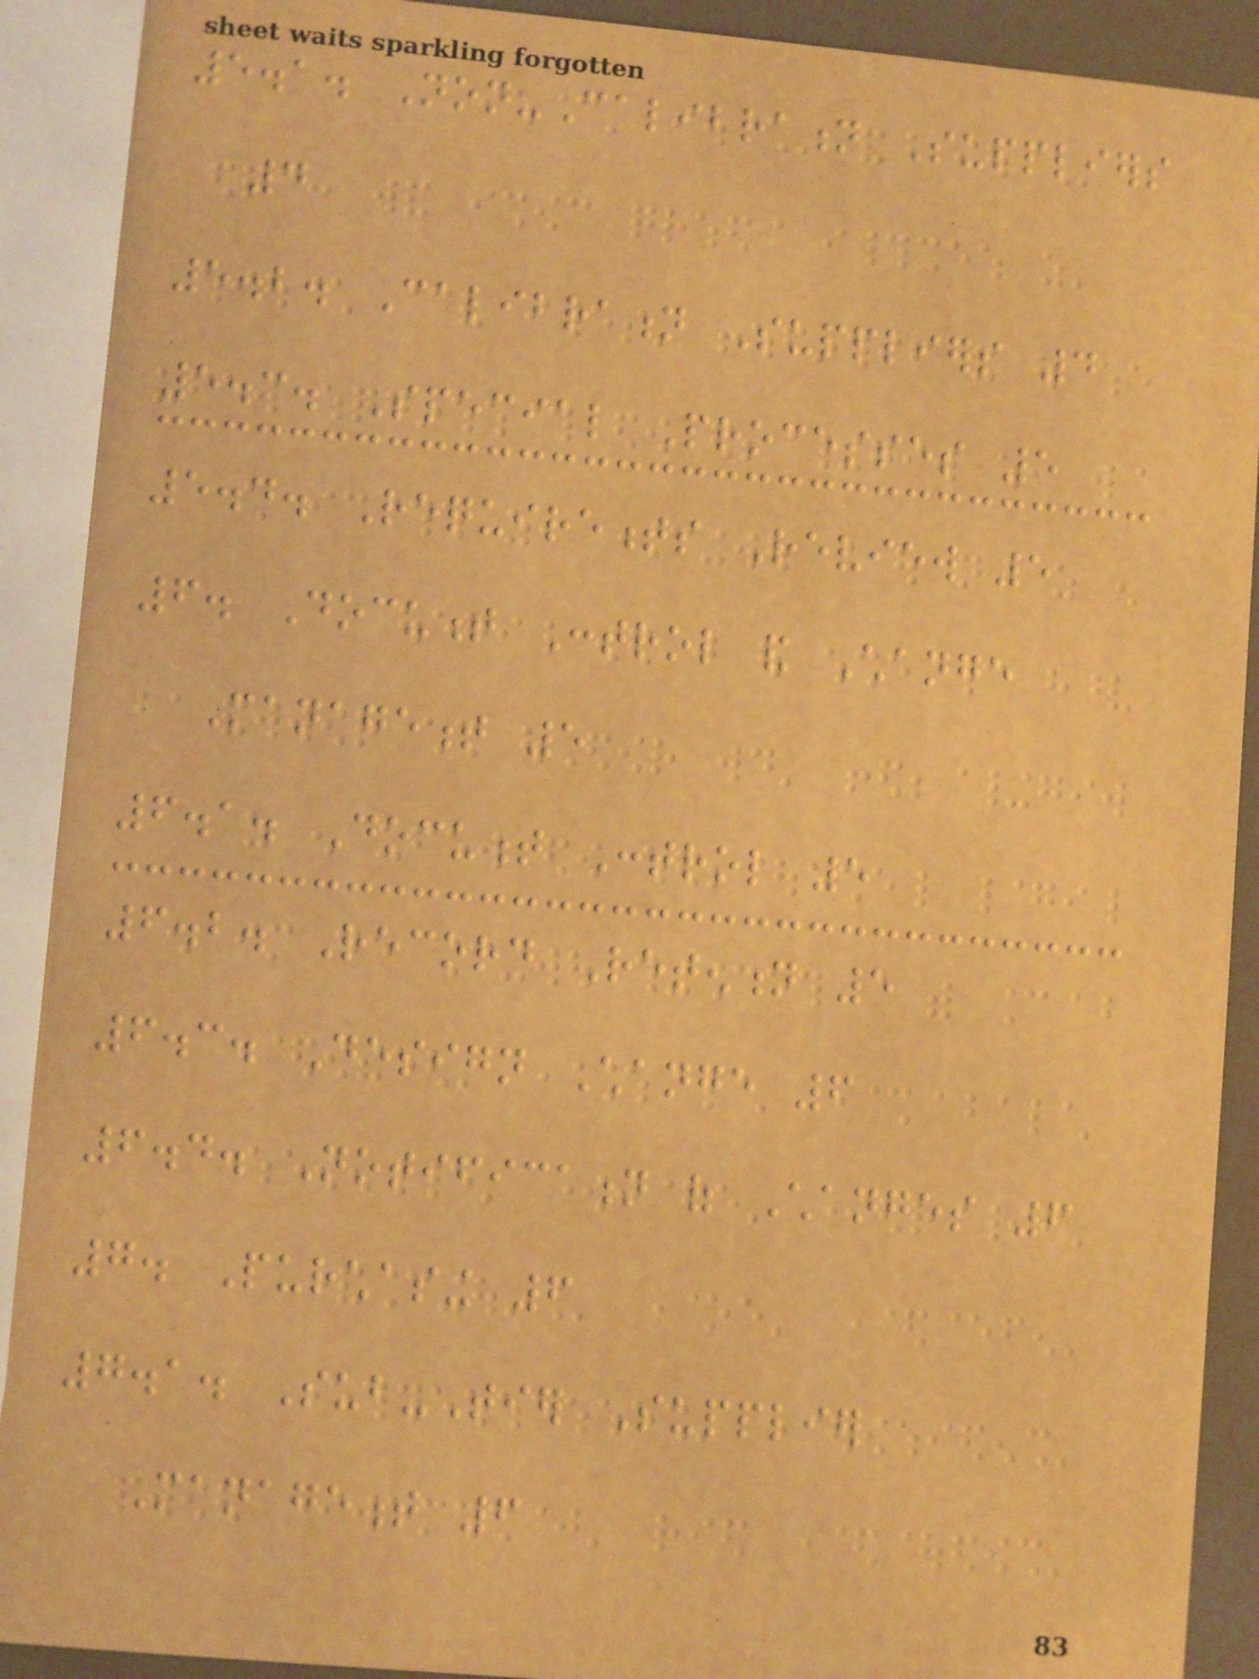5.1. Non-Calibration Suppliers
4
5.2. Calibration Suppliers 4
5.3. Special Processes 5
5.4. Requirements Review 5
6. Document Control and Change
Management 5
6.1. Document Control 5
6.2. Record Retention 5
6.3. Design Change 6
6.4. Notification of Changes 6
7. Purchasing 6
7.1. Sub-Tier Supplier
Management 6
